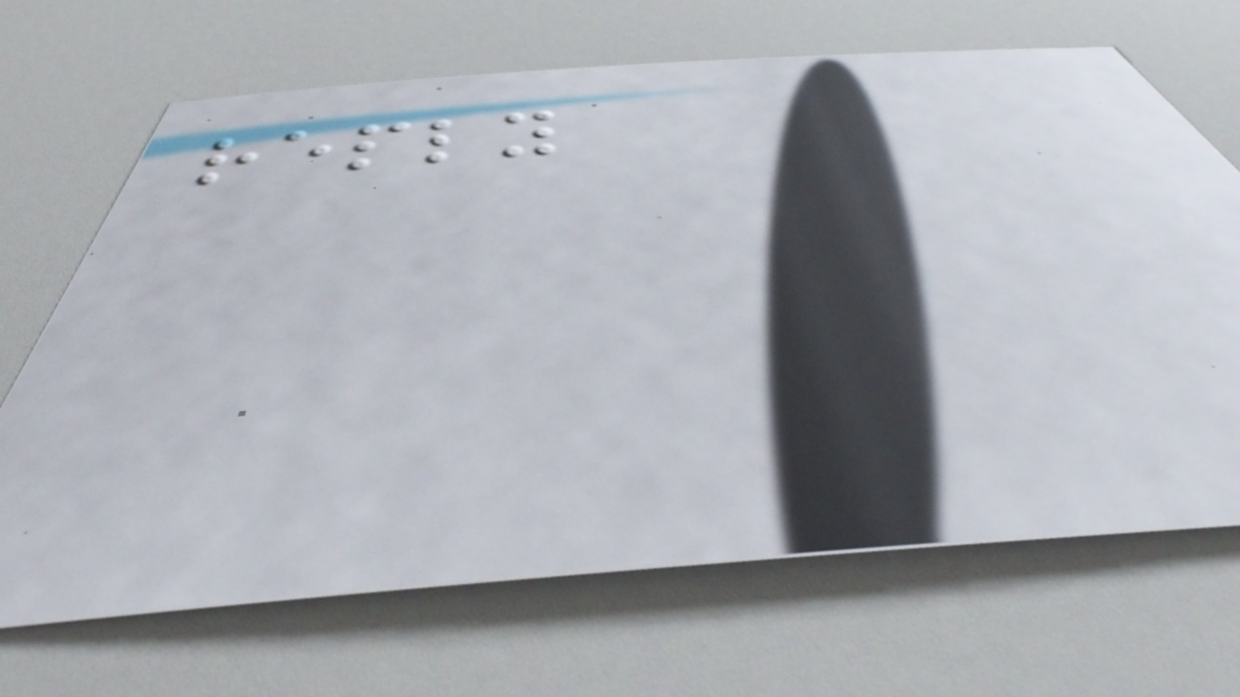reply
